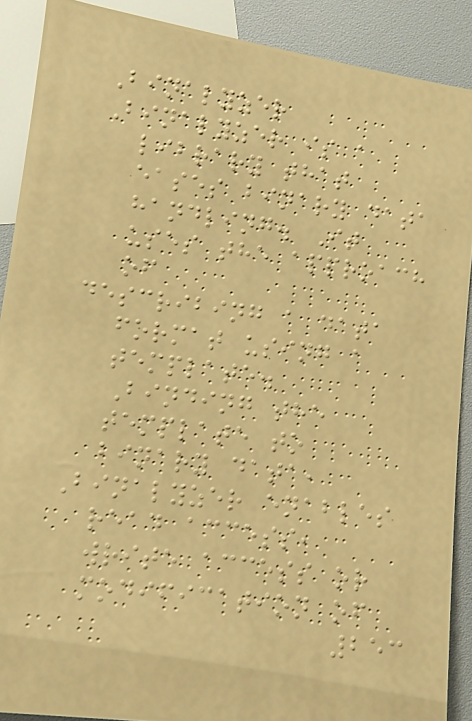Binalyzer
Binalyzer is a
library that
eases binary data
handling. It
uses the approach
of
describing a data
format using a
template.
Binding the
template to
binary data,
Binalyzer enables
read access,
write access or
modification of
253
